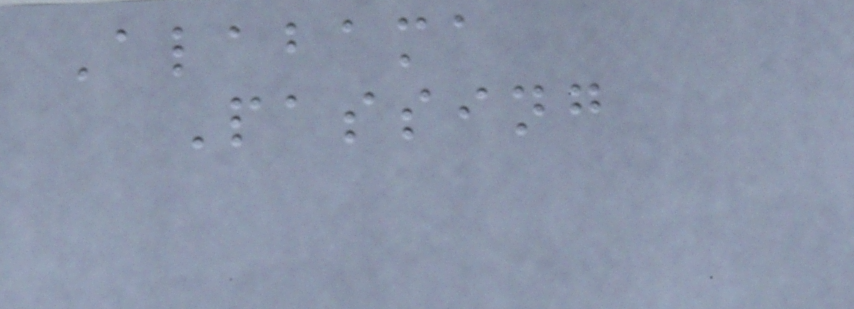Alabama
Passing
